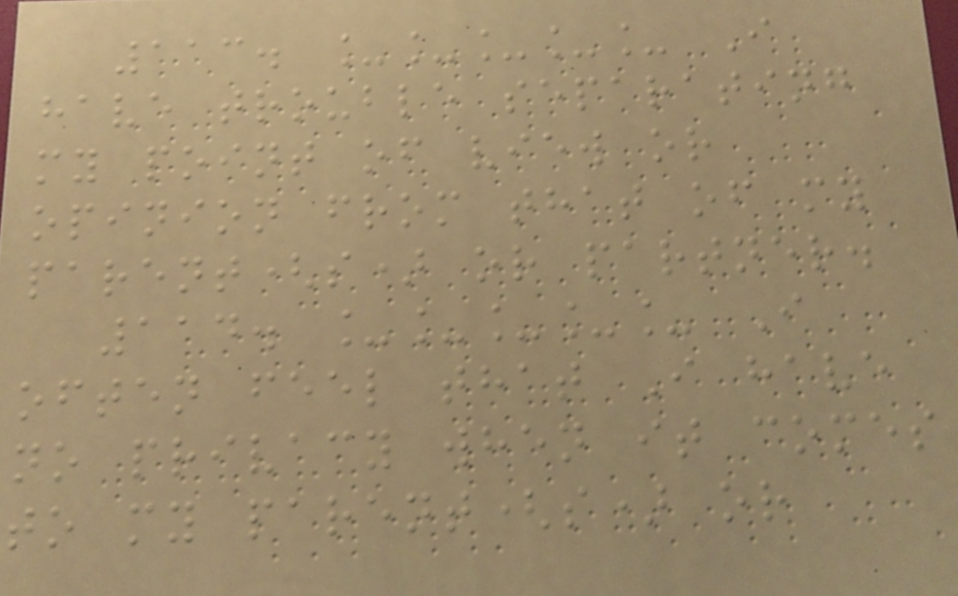113. _____ I
have trouble separating
my point of view or
opinion from that of my
parent(s) or partner.
114. _____ I
often feel that I have
no privacy when it comes
to my parent(s) or
